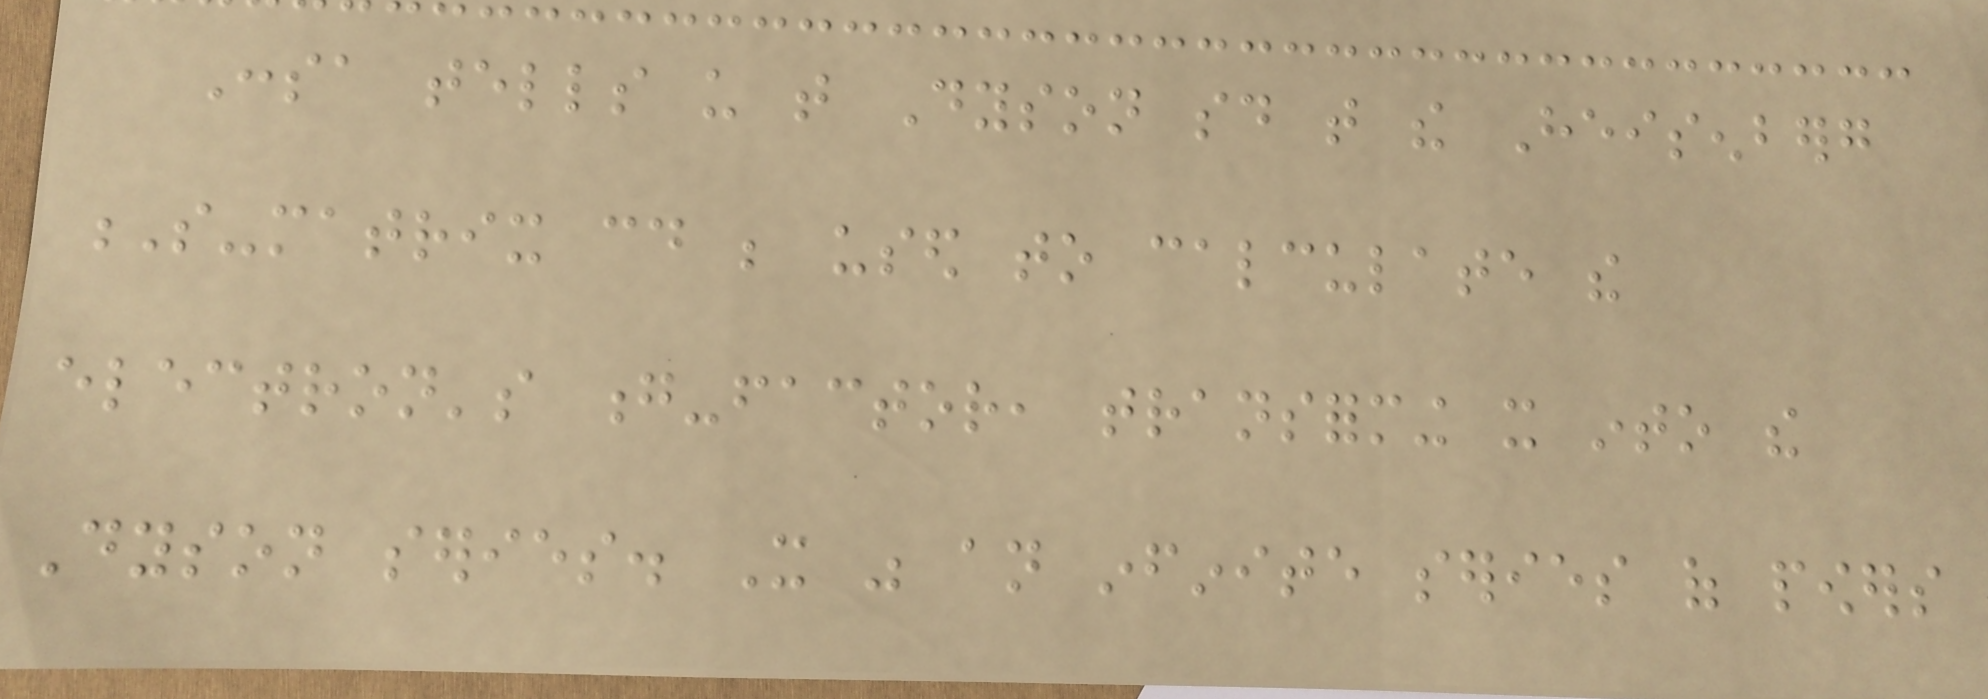Consa tells us that Dyson said that the Heisenberg
S-matrix could be used to calculate the
electron's g-factor, transforming it into the
Dyson series. It was an infinite series of powers
